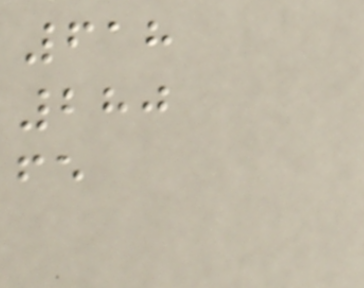618
280
fe
